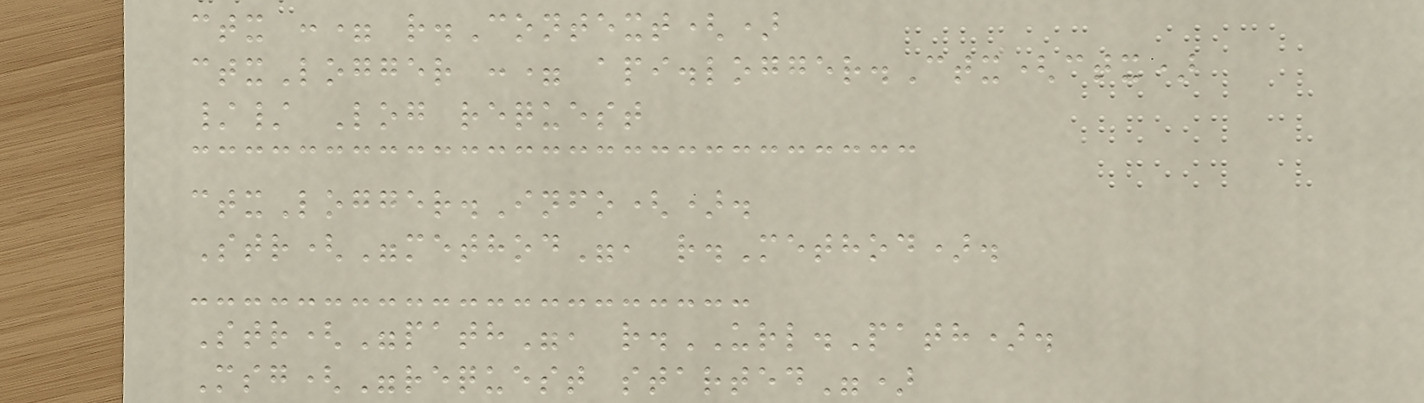ctx := r.Context()
ctxLogger := api.logger.Ctx(ctx)
// Log request
ctxLogger.Info().
Str("method", r.Method).
Str("path", r.URL.Path).
Msg("request started")
